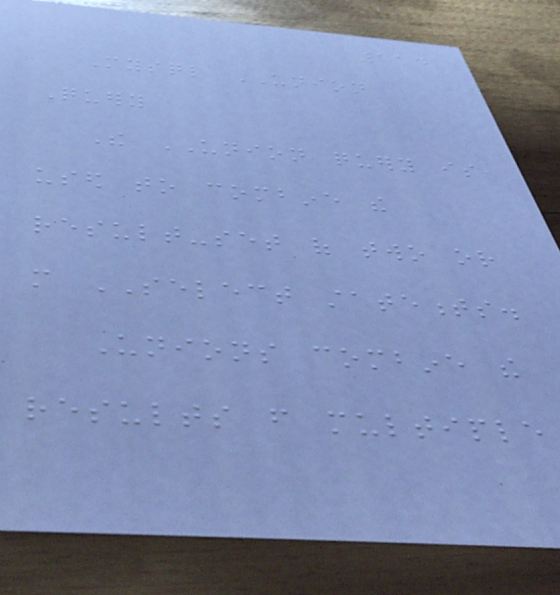114
Mysql UNION
Query
The UNION query is
used to combine the
result-set of two or
more SELECT statements.
Unions combine the
results from multiple
